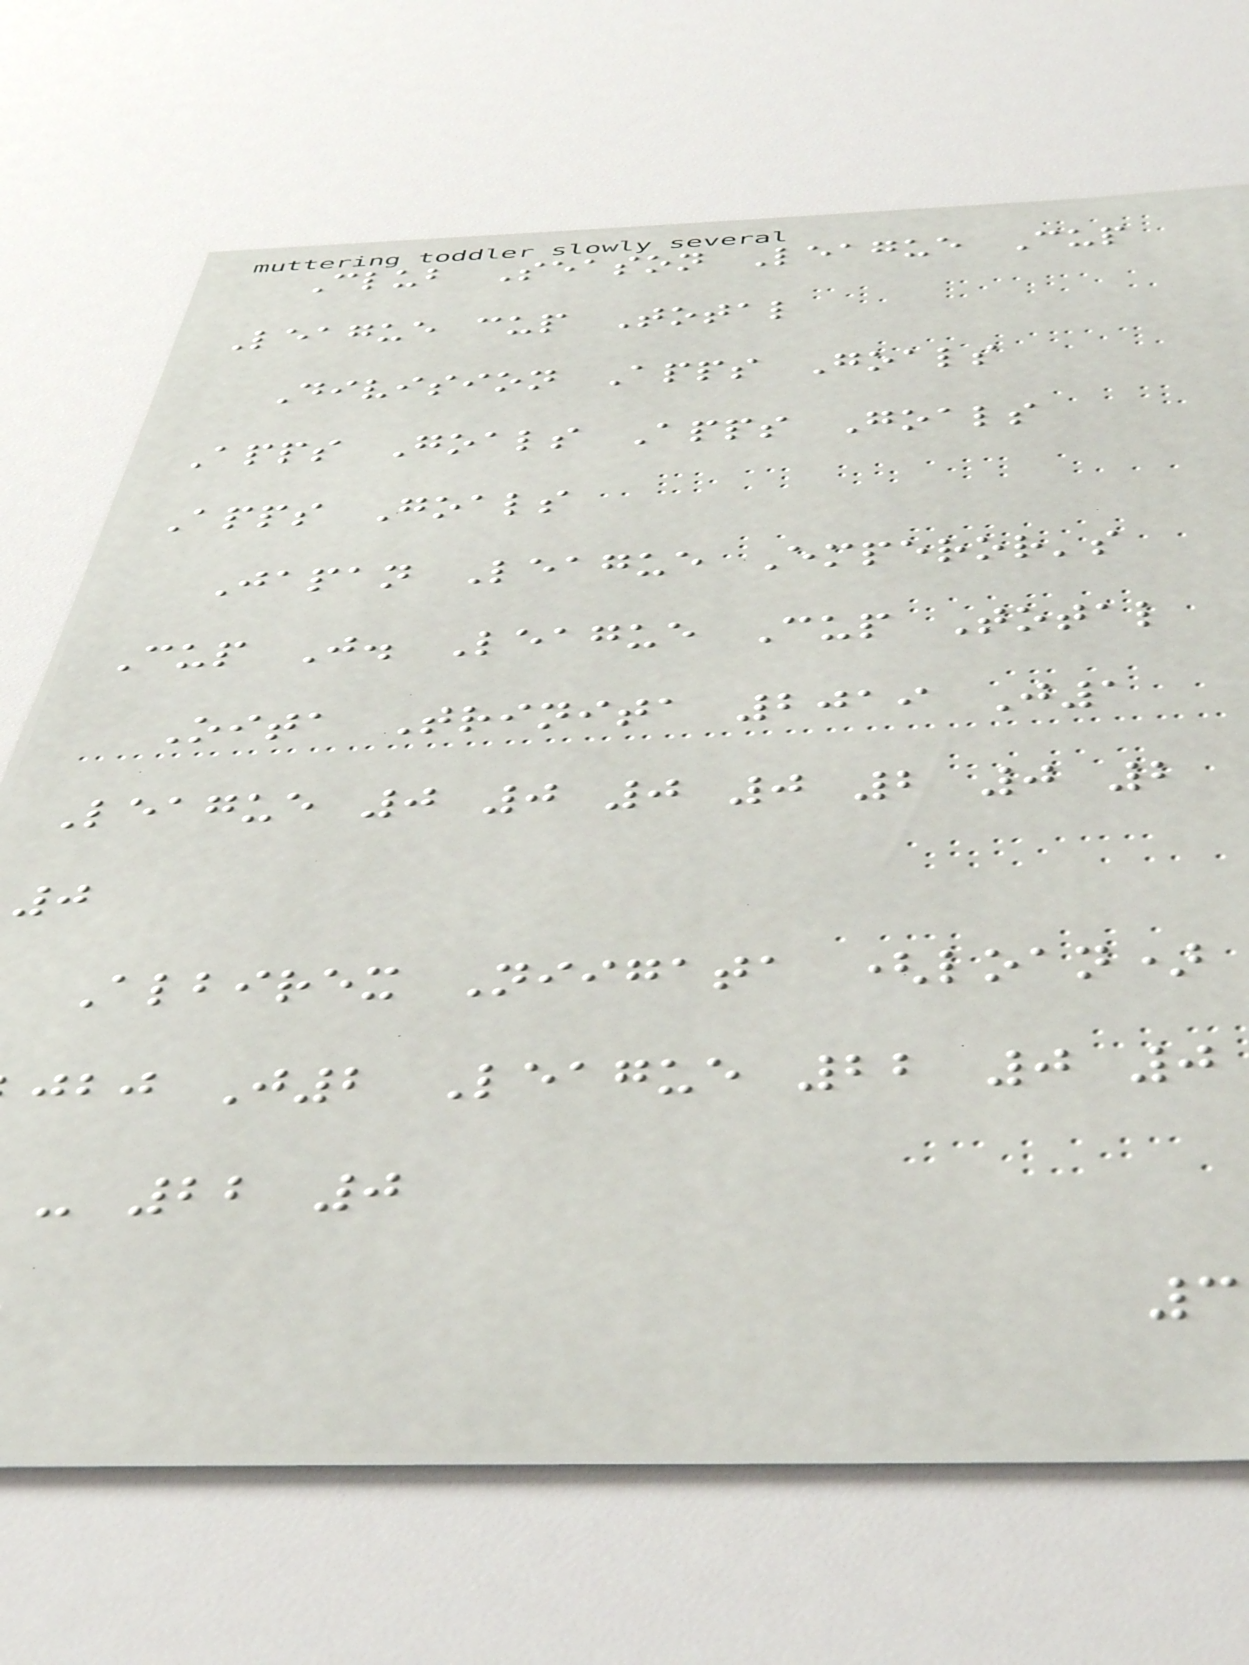Club Season League Cup
League cup Total
Division Apps Goals
Apps Goals Apps Goals
Apps Goals
Japan League Emperor's
Cup J. League Cup Total
Oita Trinita 2019 J1
League 0 0 0 0 2 0 2
0
Albirex Niigata (loan)
jbj J2 League 22 0 0
- 22 0
